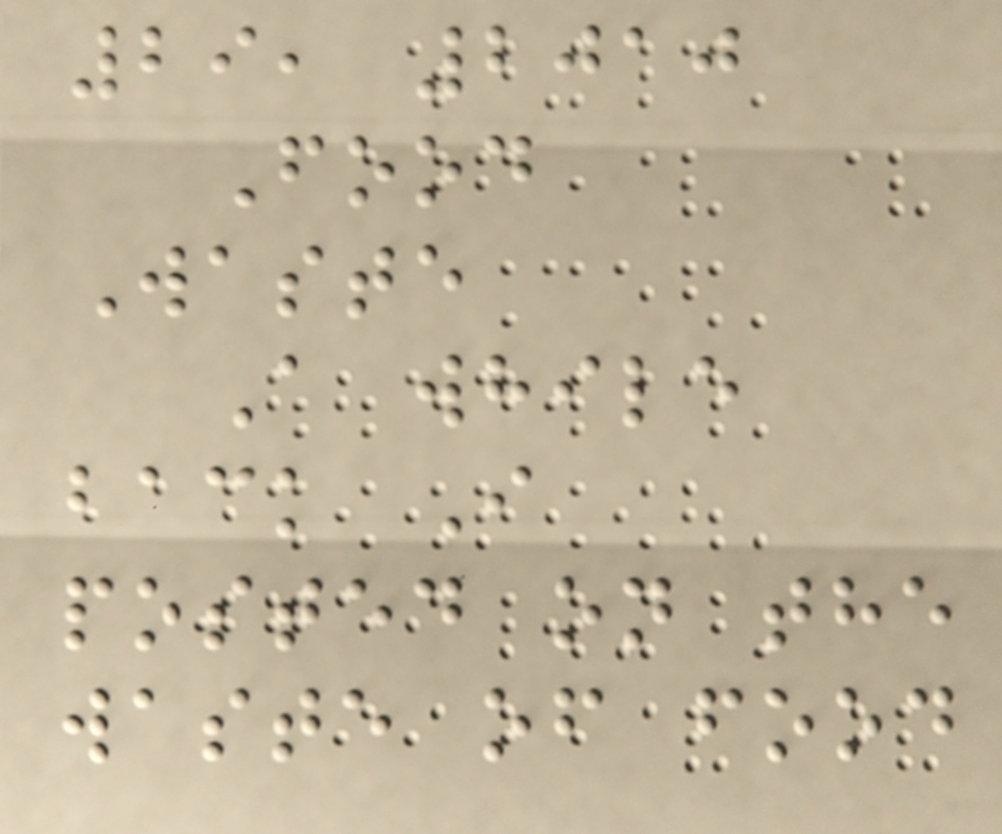29, 2010
Food
Waste
A while
back I
posted on the
waste of food
